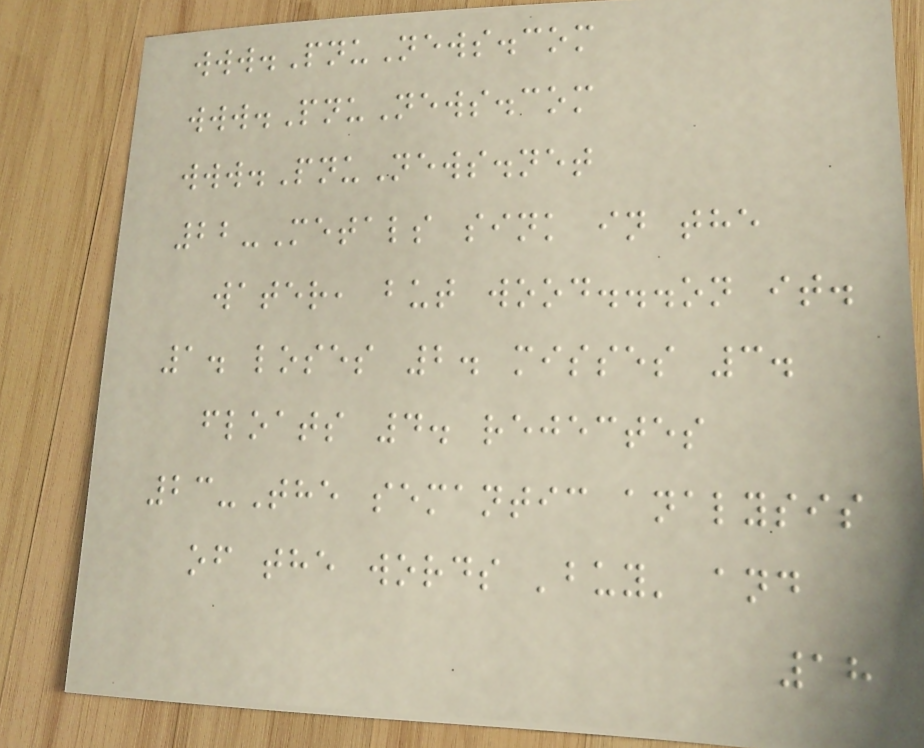www.PnuNews.com
www.PnuNews.com
www.PnuNews.net
22-Metals sink in the
water, but wood...on it.
1. loses 2. misses 3.
floats 4. rejectes
23-The semantic analysis
of the words 'buy' and
18
